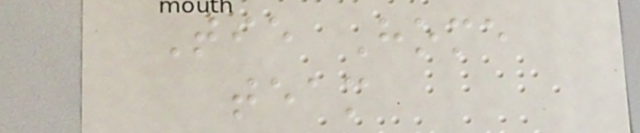Tie Home
team
